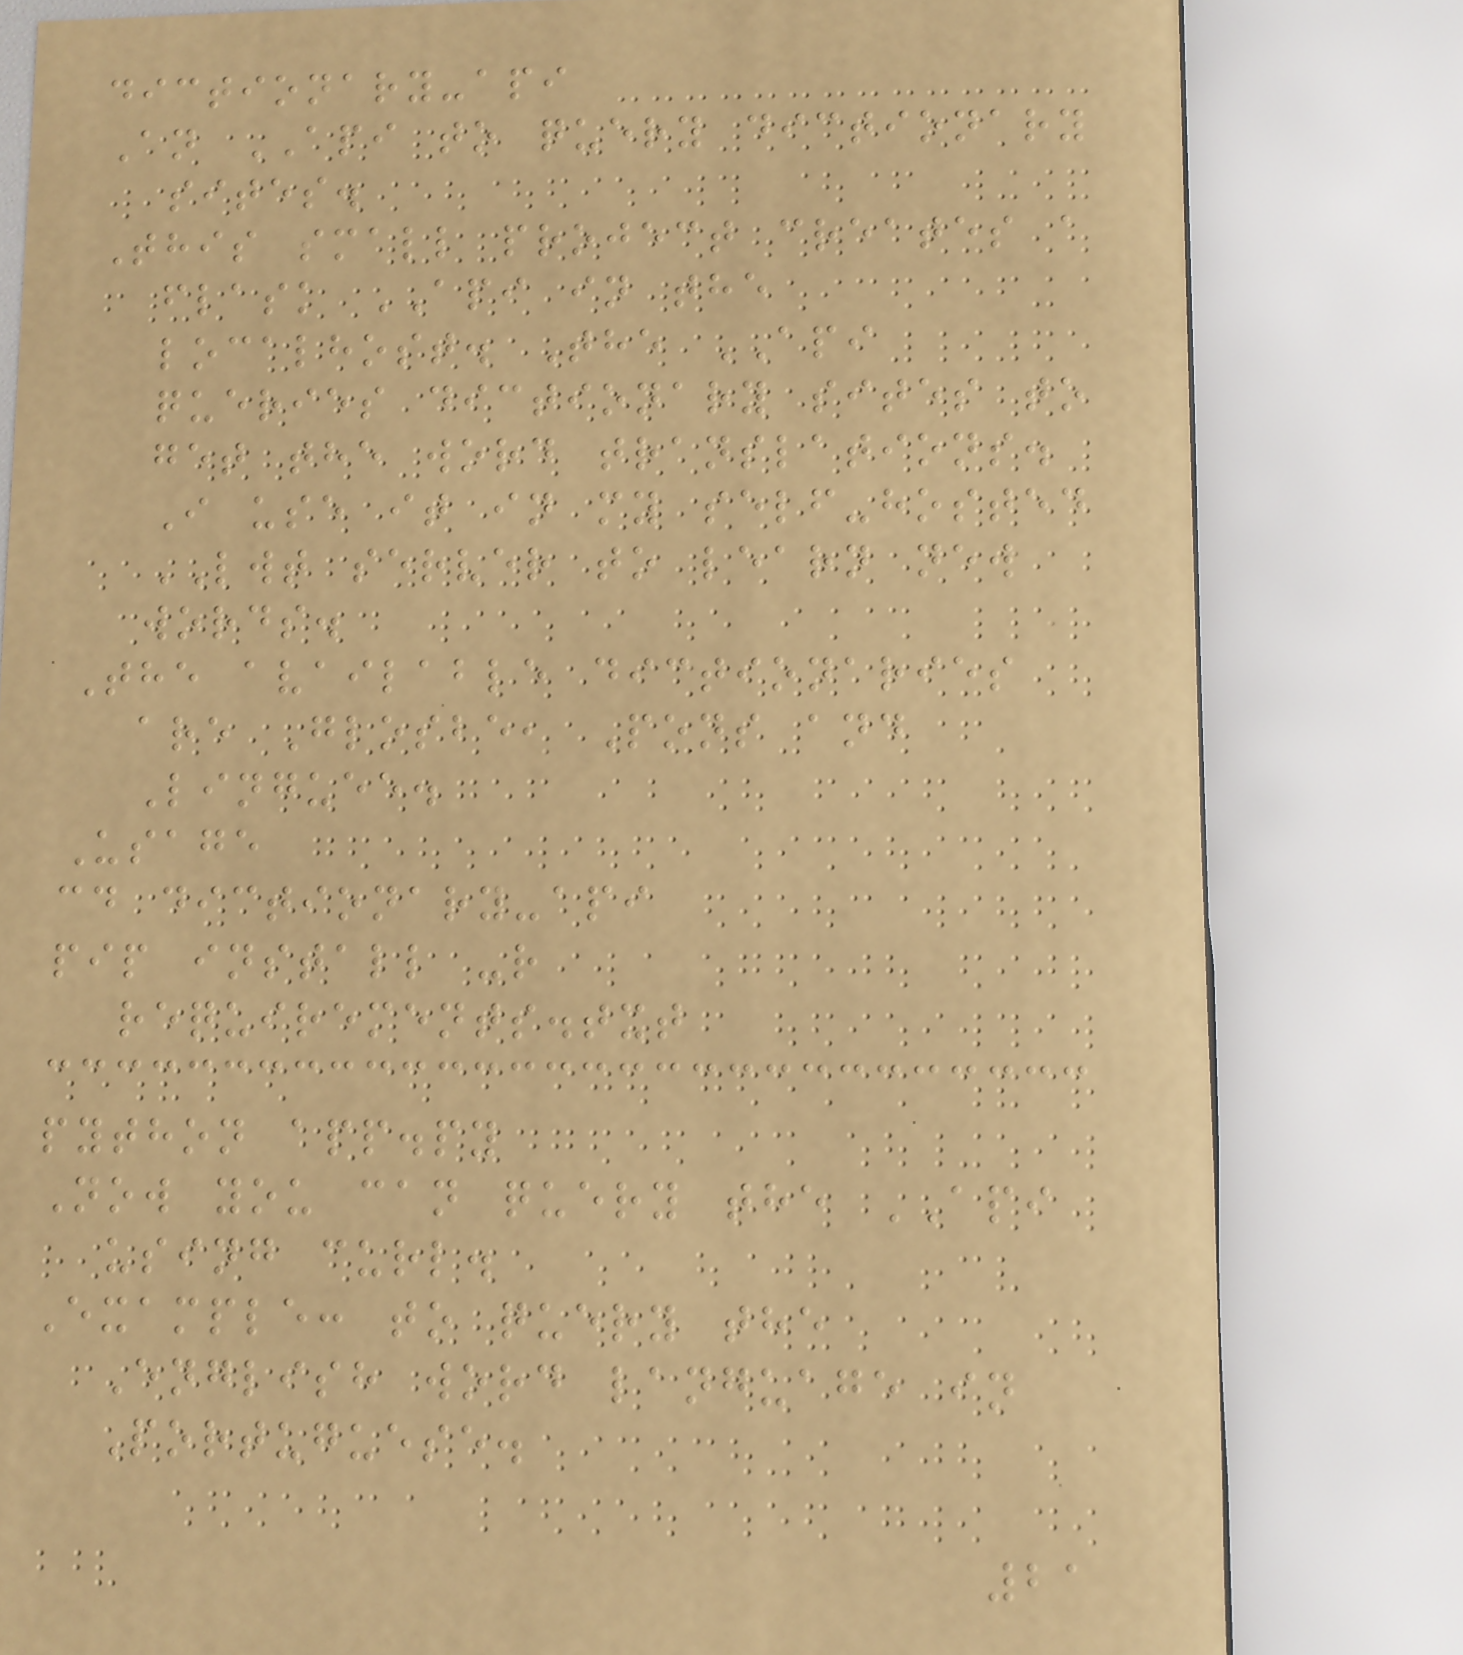dictionary-api
An API to query dictionary
sites.
This small project creates a
flask API in the
localhost. The API
queries dictionary sites to
get the word translations.
I use it in my self-hosted
LWT server to learn new
words.
The available dictionaries
are Glosbe, Pons and
Linguee.
Usage
cd dictionary-api
pip install -r
requirements.txt
python app.py
Now you can query the API
using curl.
Example: to query the
English word language in
Portuguese.
21
